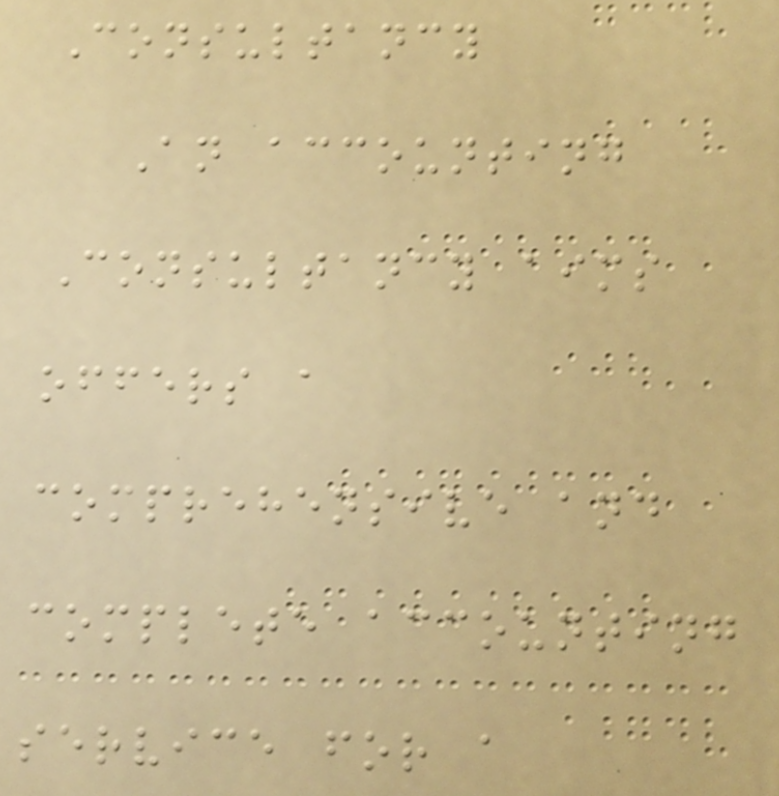Consultancy
An accounting
Consultancy aims
offers a
comprehensive and
complete accounting
service for a
